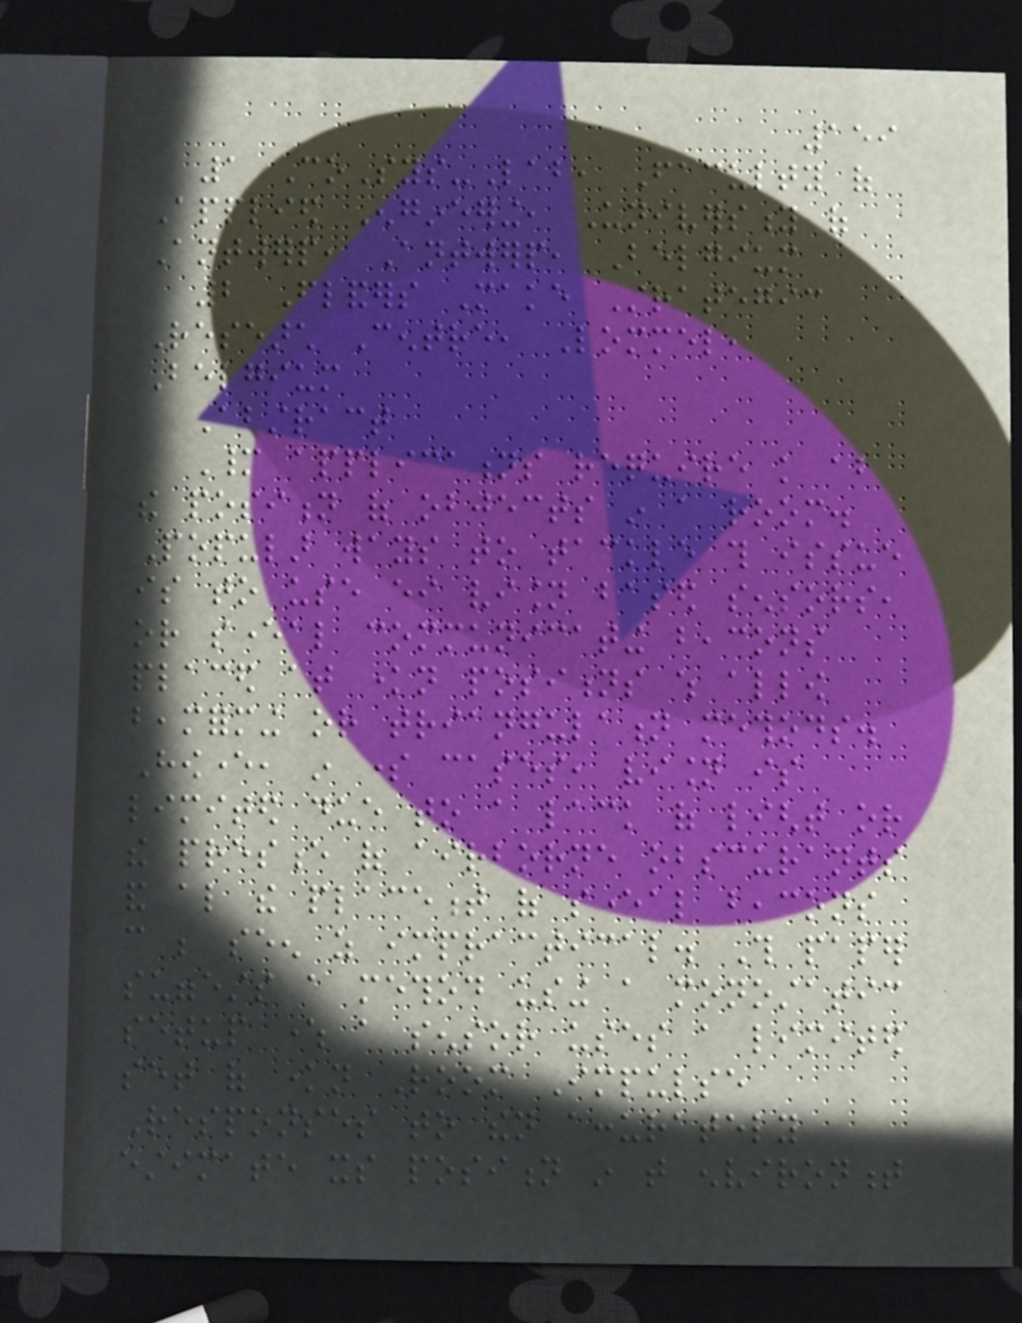159
1 CoSys-Lab, Faculty of
Applied Engineering, University of
Antwerp, Antwerp, Belgium
2 Flanders Make Strategic
Research Centre, Lommel,
Belgium
Abstract
Many applications require knowledge about
the position of objects in a room.
Popular ways to tackle this issue
is to use either vision based sensors,
or several communicating beacons
placed at known positions which allow
beamforming or triangulation methods.
However, in some cases, vision is
limited due to a lack of light or
the presence of airborne obscurants
and also the placement of several beacons
can be seen as impractical. This paper
suggests a method using a monostatic
setup where a sensor uses a limited
set of known Room Impulse
Responses to then accurately
estimate its position in that environment
